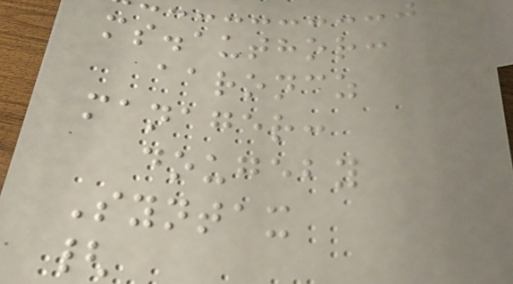ms.author:
aaroncz
manager:
dougeby
Syntax
{
